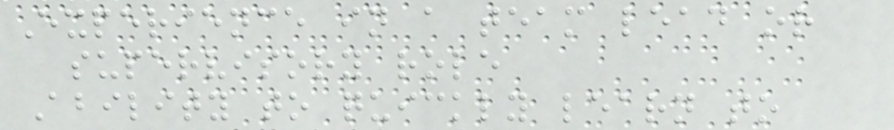Experience in a team lead or
supervisory role
Ability to quickly learn to
